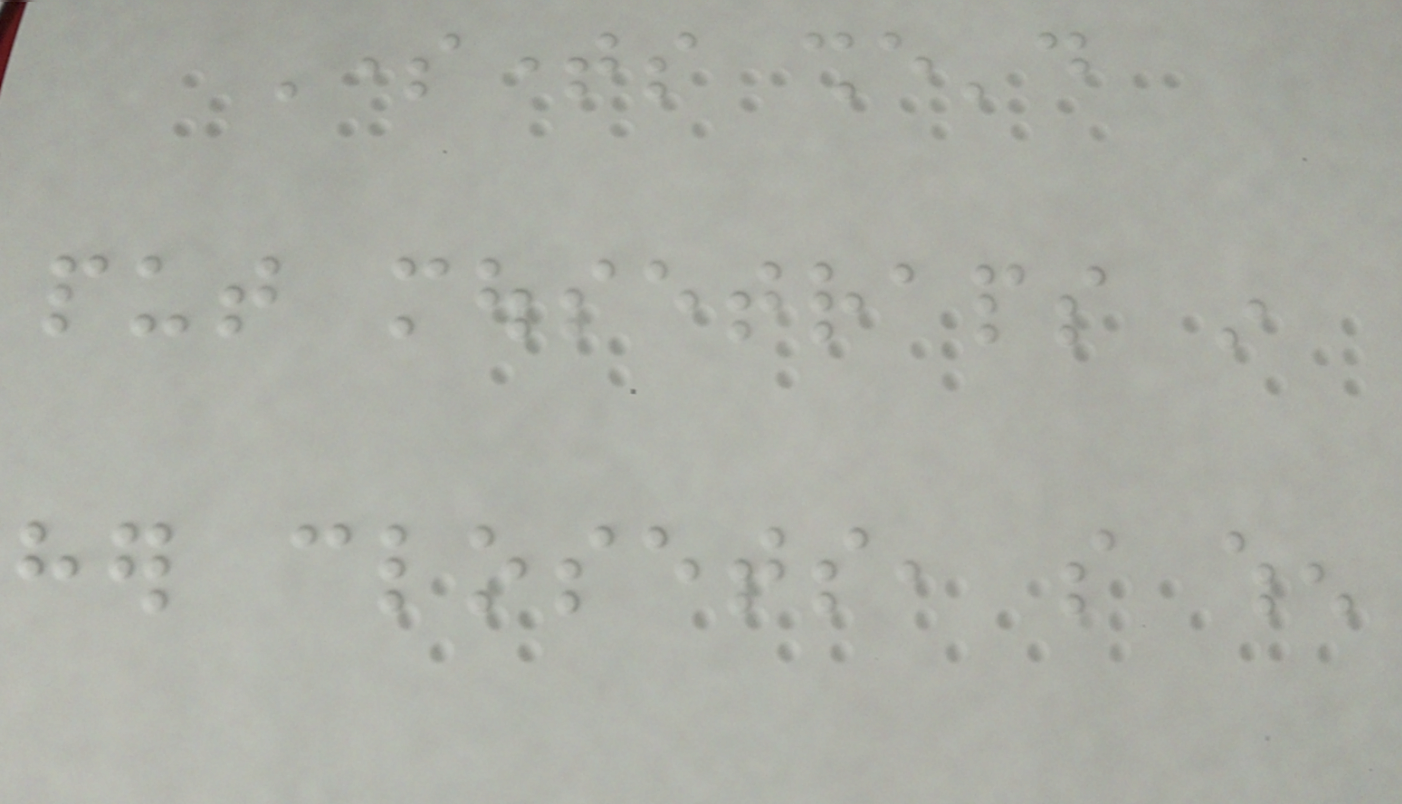Sometimes she'd
put mousetraps in
her closets, so when
